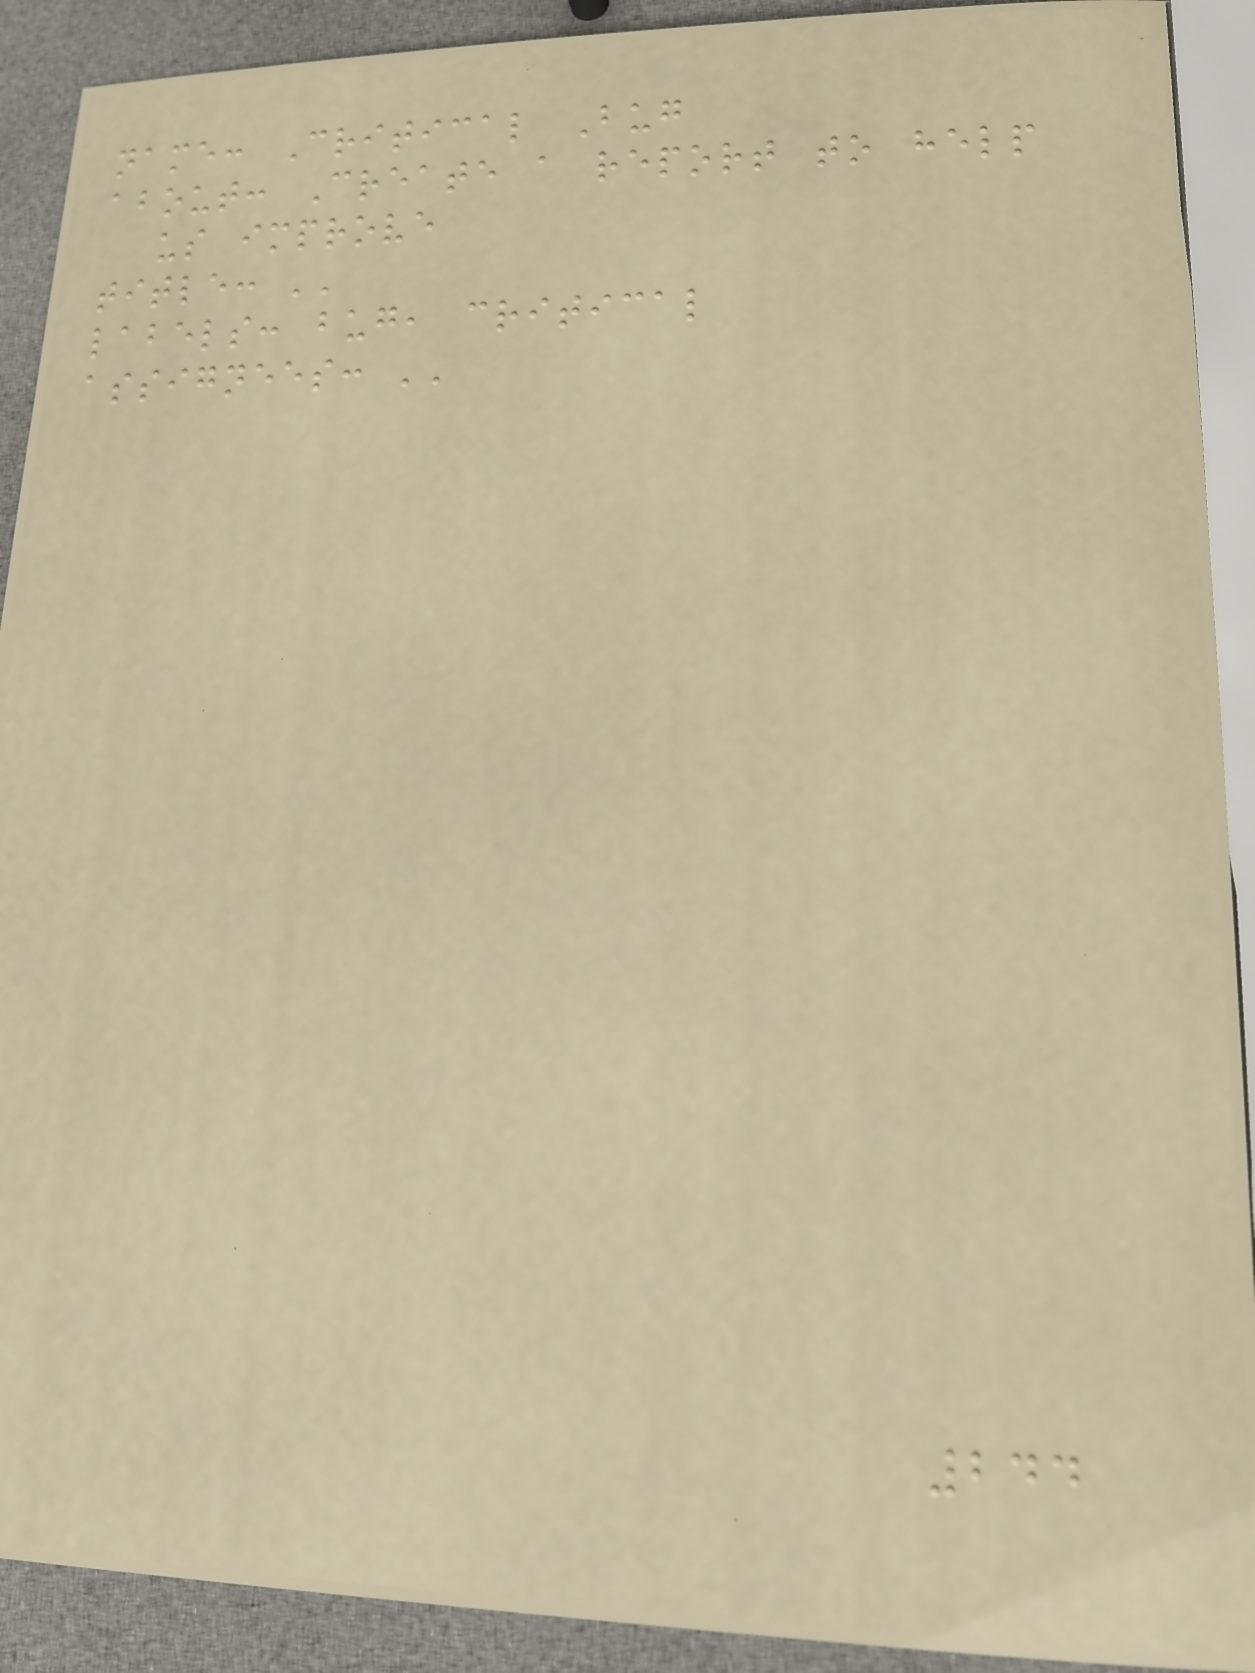name: Critical Bug
about: Create a report to help
us improve
title: ''
labels: bug, critical
assignees: ''
244
